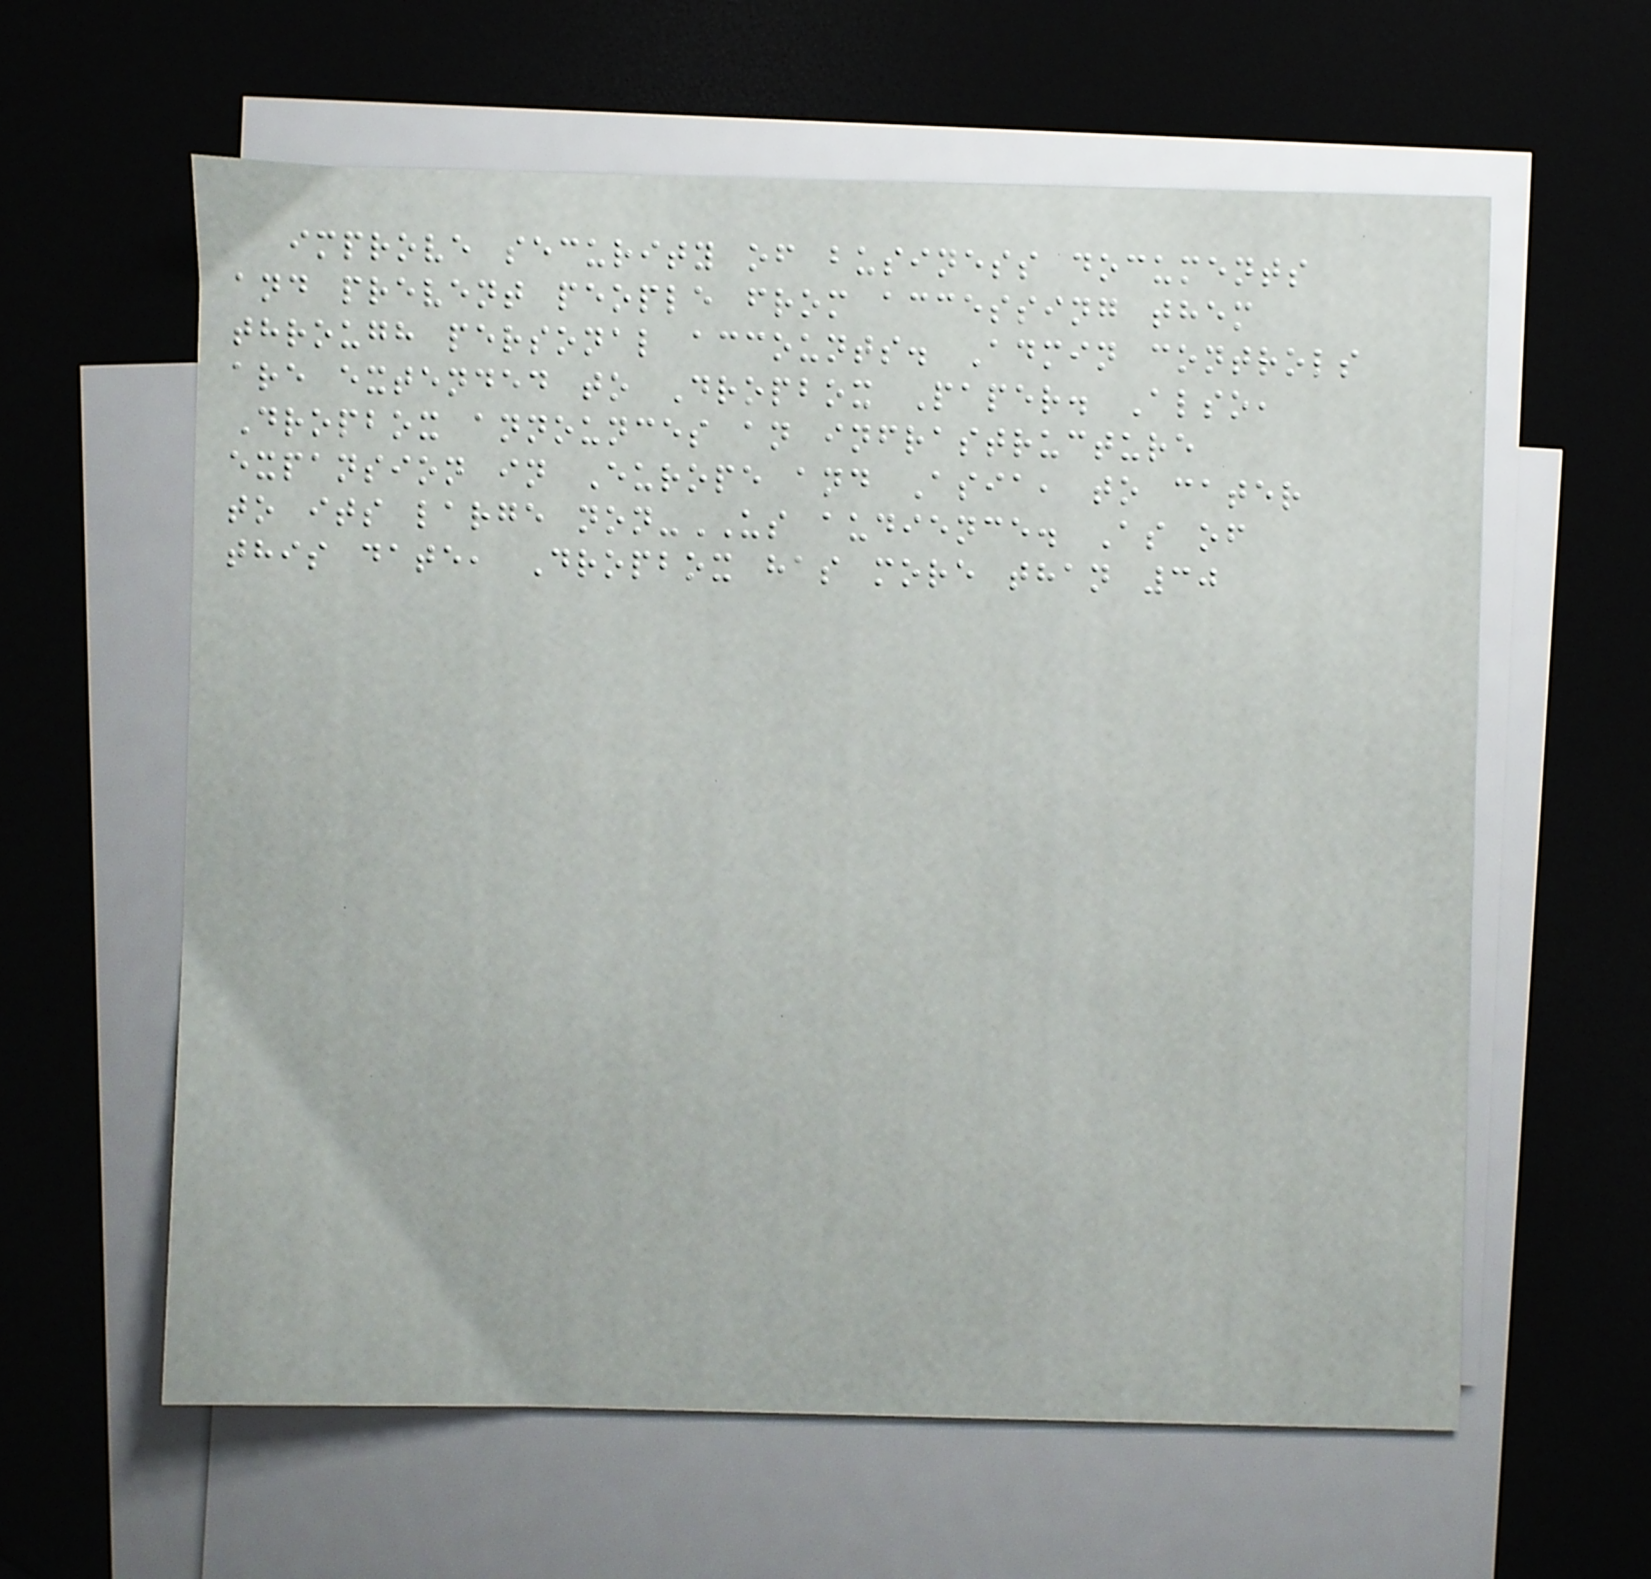improve security of business documents
and prevent people from accessing them
through personal accounts. Admin controls
are extended to Dropbox Paper. Also,
Dropbox announces an infrastructure
expansion in Europe and Asia, to cater
to its large non-US audience. As of
this date, Dropbox has more than 30
